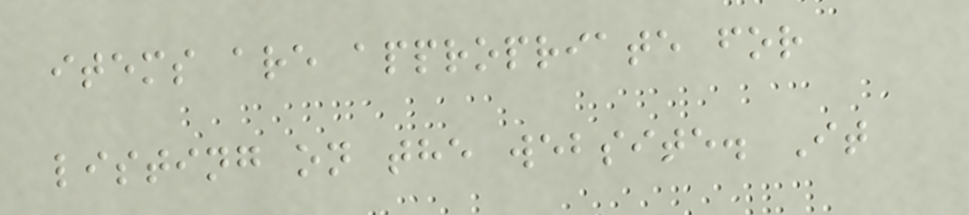items are appropriate for
listing on the website. It
